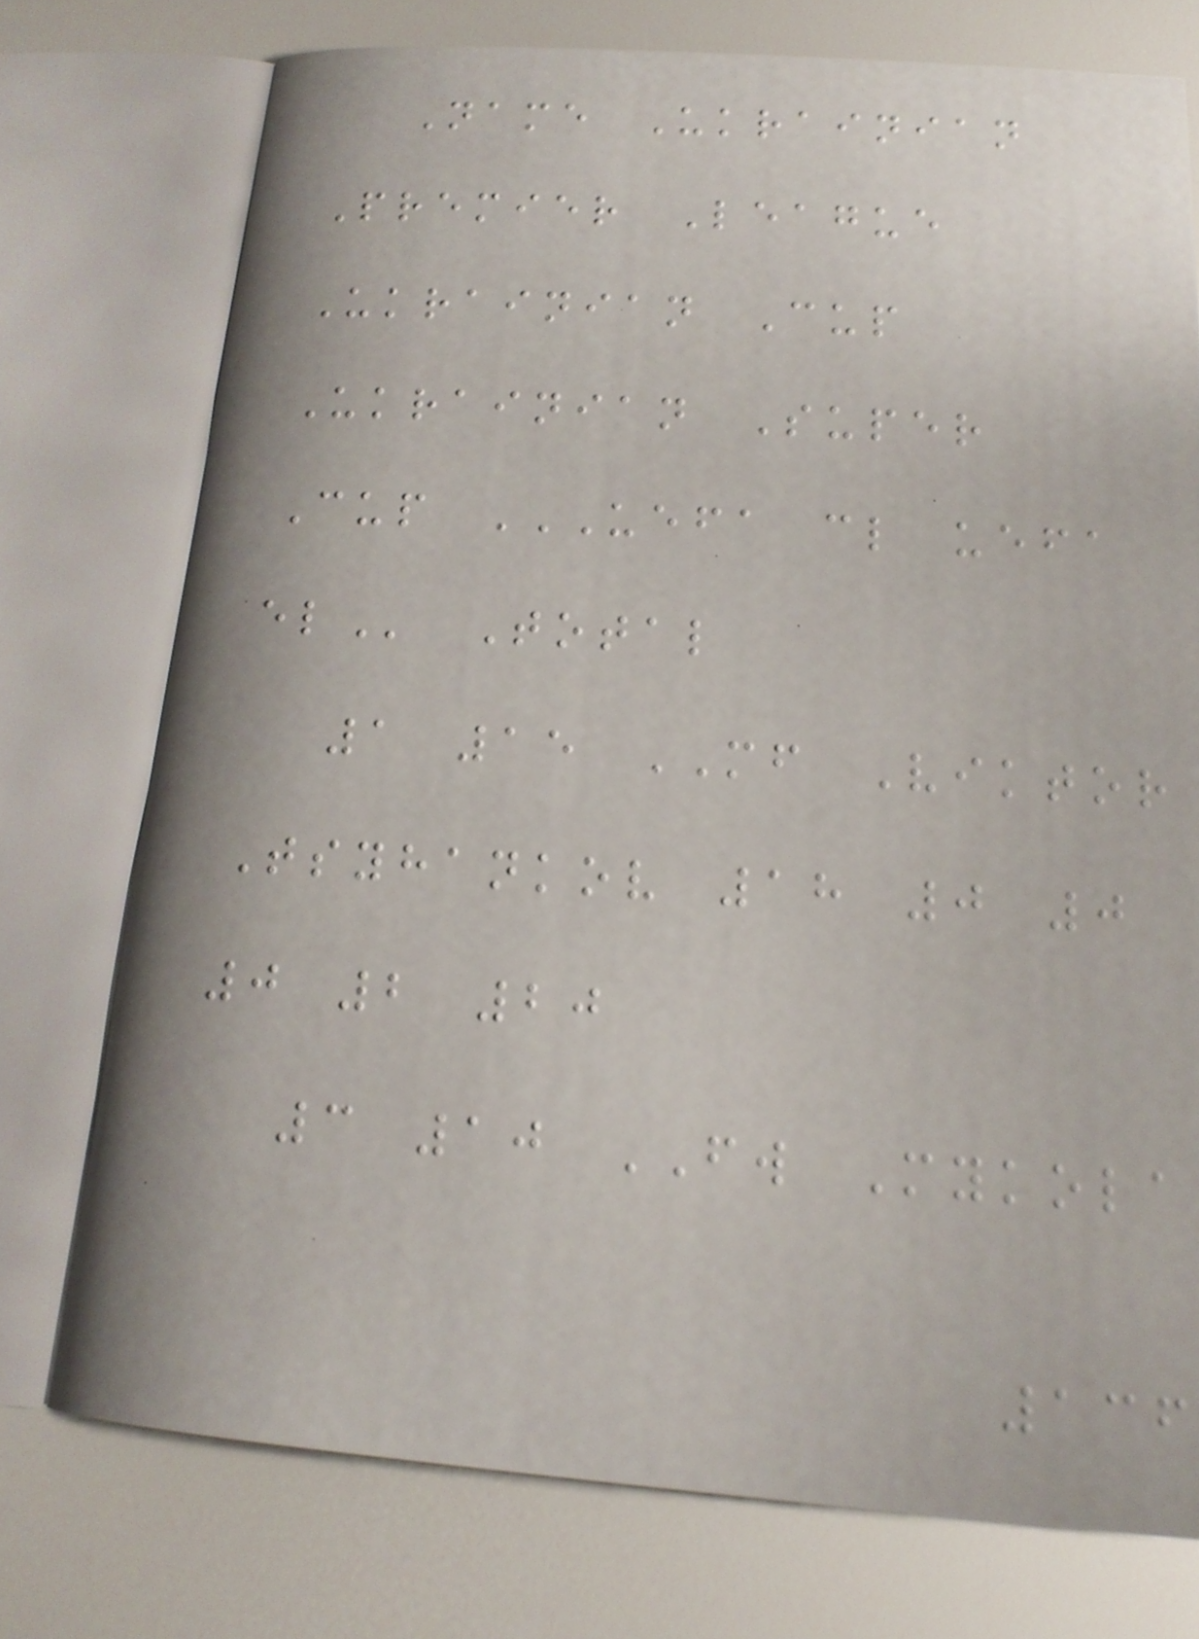Name Ukrainian
Premier League
Ukrainian Cup
Ukrainian Super
Cup UEFA CL UEFA
EL Total
1 15 MF Viktor
Tsyhankov 18 0 0
0 2 20
3 10 FW Mykola
136
